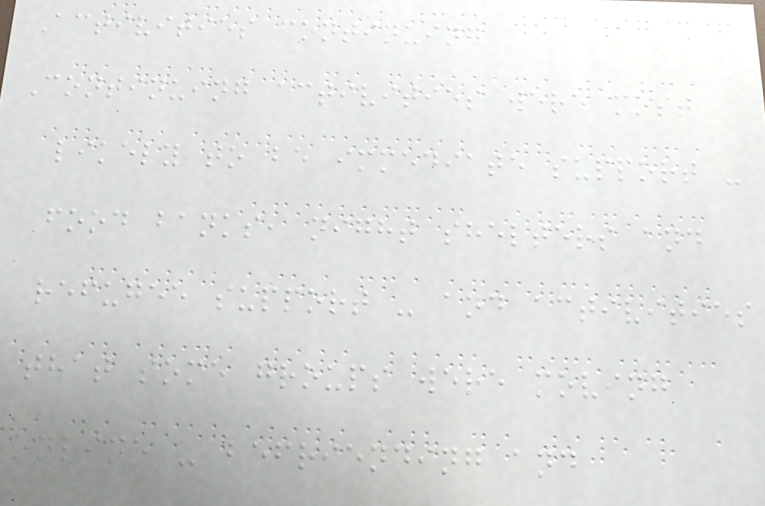Activities continuing
Continuing activities were most
likely to be immediate support -
food banks, night shelters and
refugee support - and activities
that some groups were moving
online - befriending and
